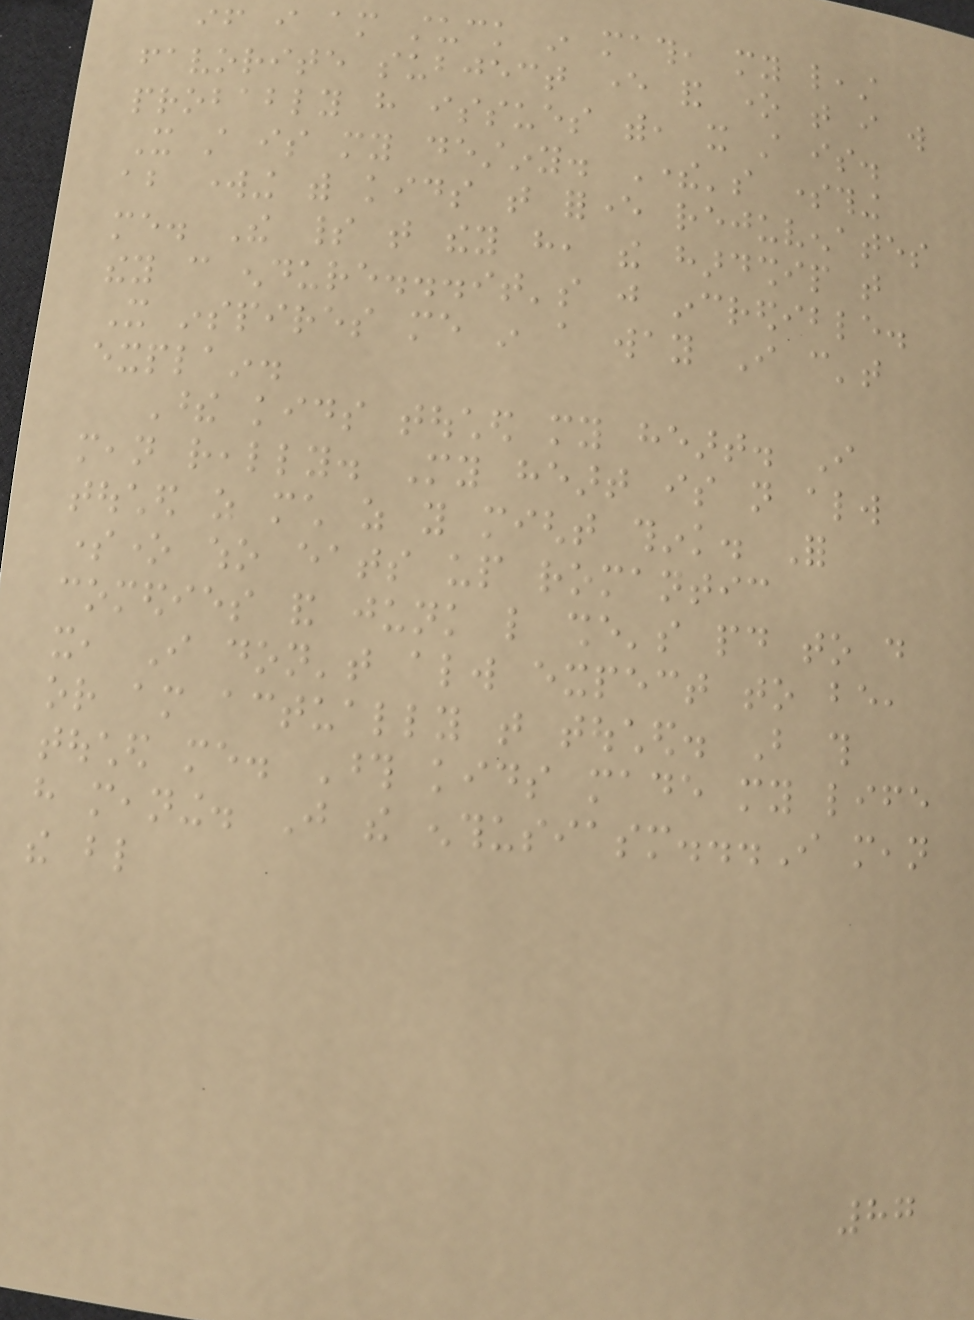if i am stuck in math, my least
favorite subject ever and one that i will
probably have issues with, it still is.
It still is my destiny. There's something
about working with kids that forever rejuvenates
me. The spirit that they have, the hardship that
they can endure...it's just incredible.
It inspires me in a way I can't
explain.
These kids touched my heart. I
mean really. My heart is not always
touched as much as you might think. For
someone who eats up romantic
comedies and junk like she's paid to do
it, I don't always expect to be,
or am actually that touched. But this
touched me. Those kids made my life
have meaning. Just the enthusiasm...I mean
the blind
87
